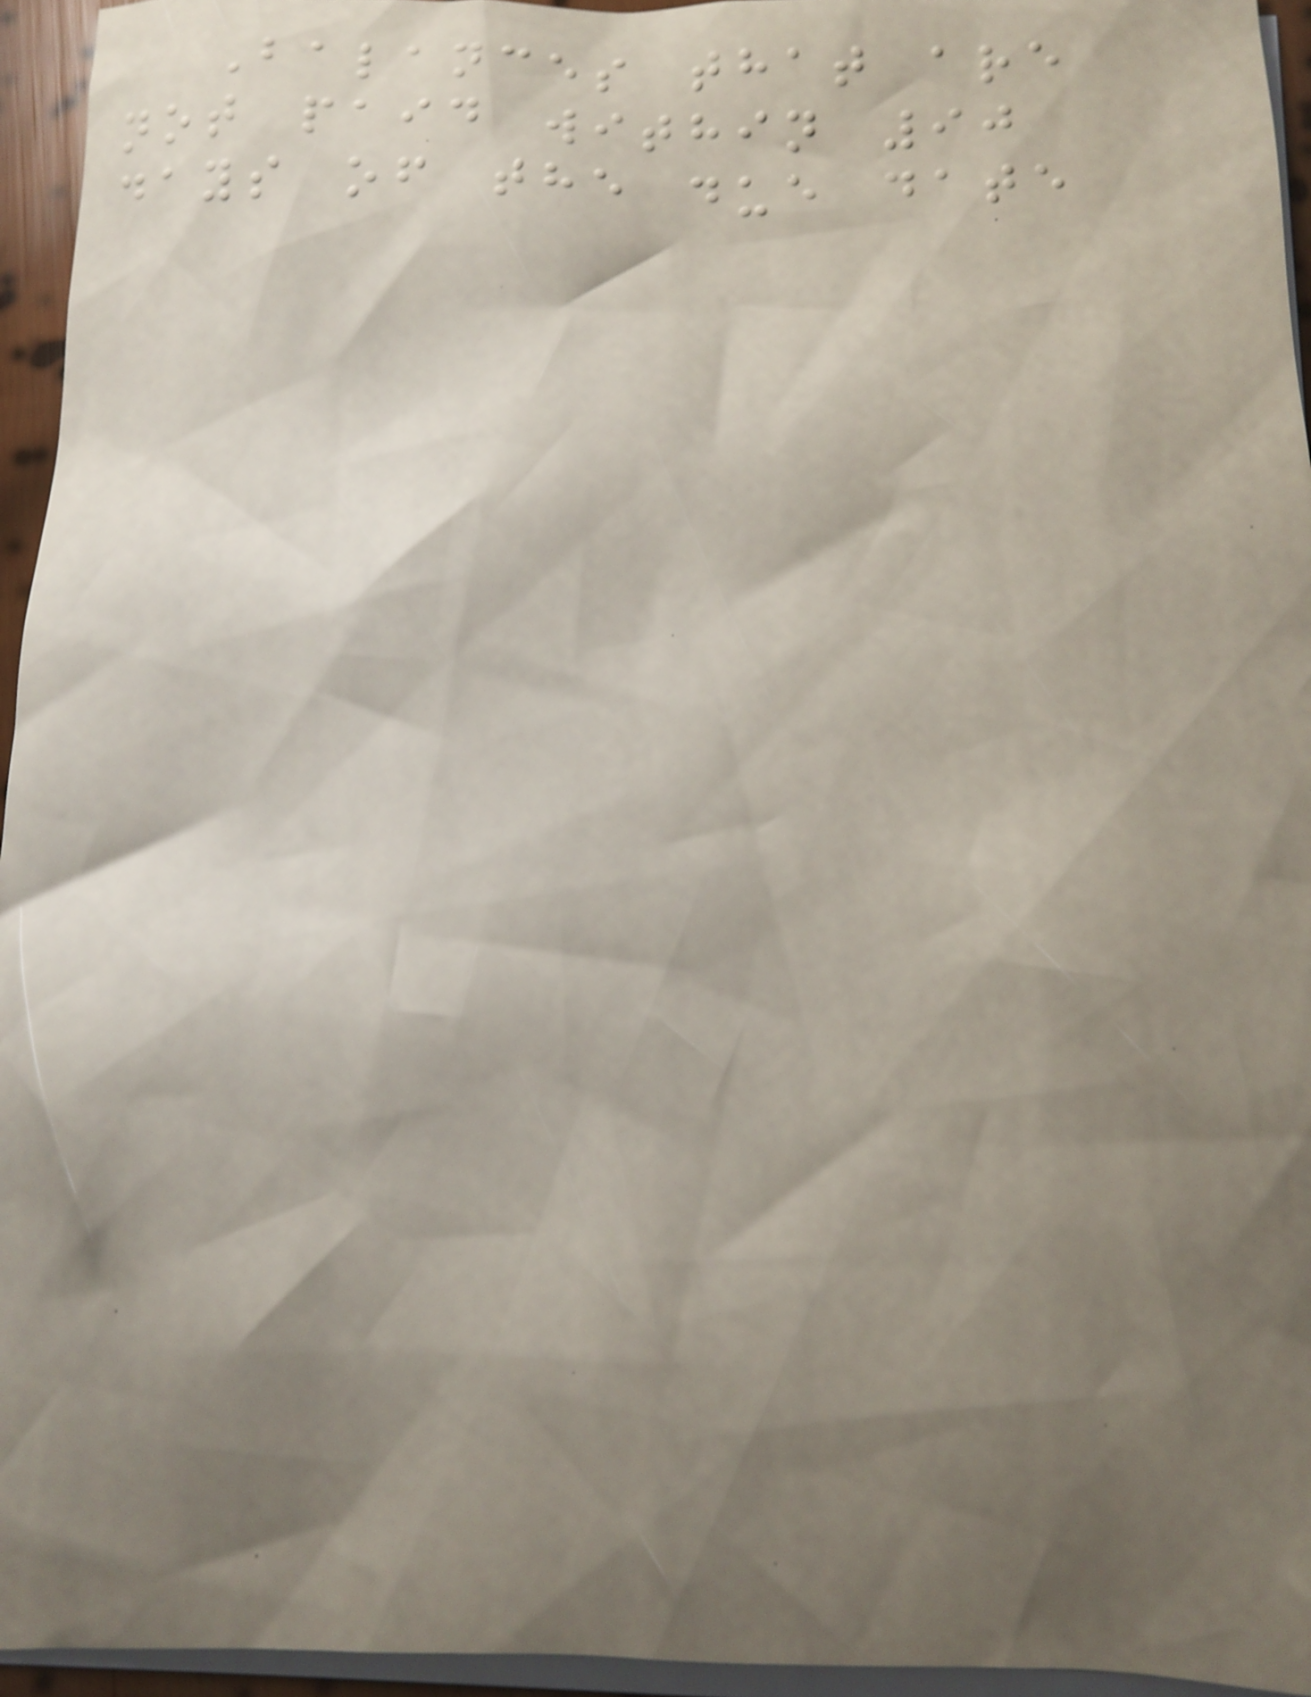Balances that are
not paid within 90
days of the due date
